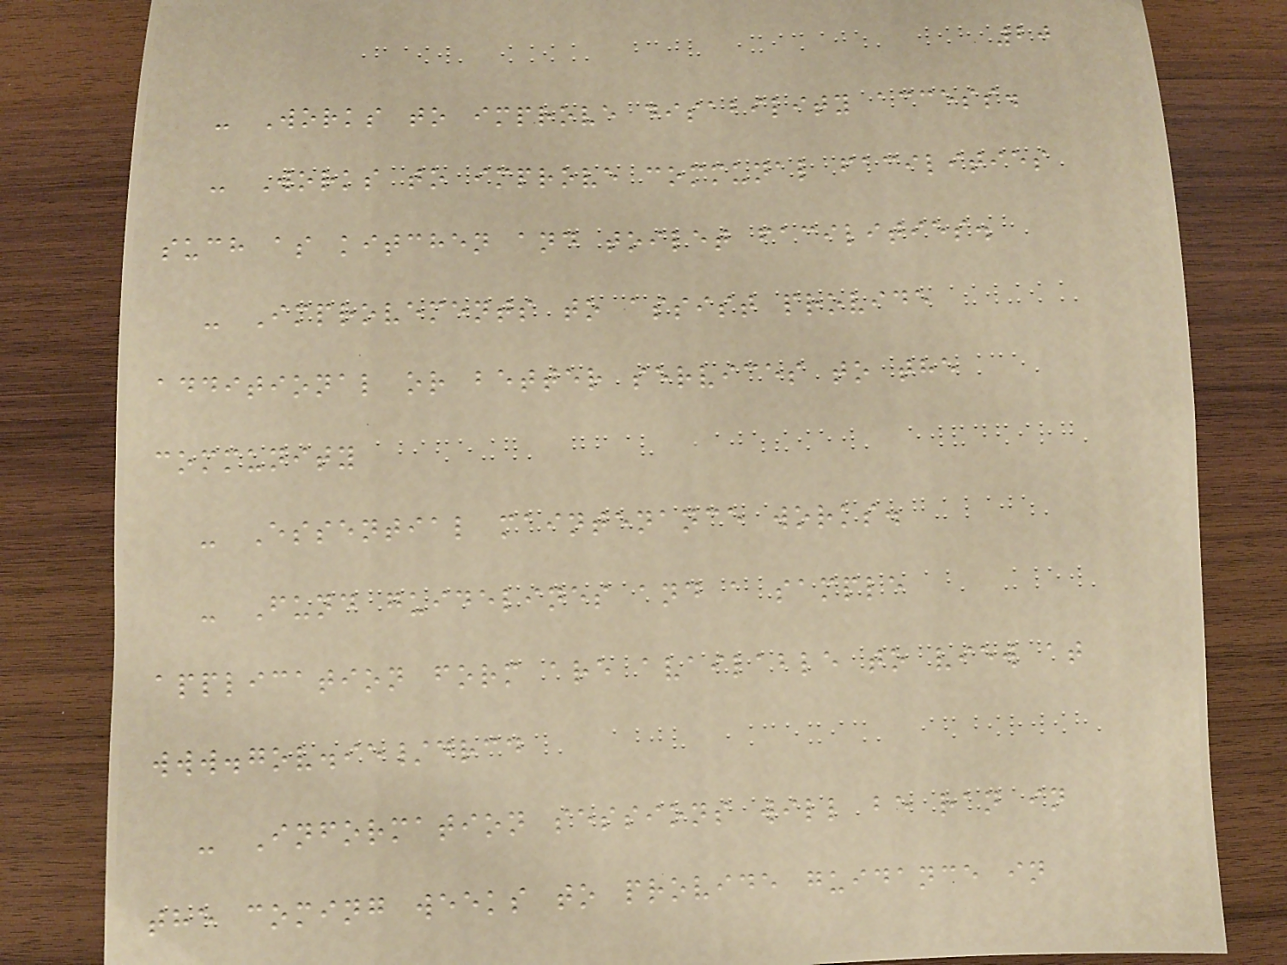20
- Works to improve disability access.
- Works to improve communal facilities
such as kitchen and toilet facilities.
- Improvements to assist provide
additional or better services to the
community
- Essential maintenance works.
- Fund guidelines and a sample
application form are available to view at
www.gov.ie/drcd
- Information sessions will be ran in
the coming weeks to provide guidance in
